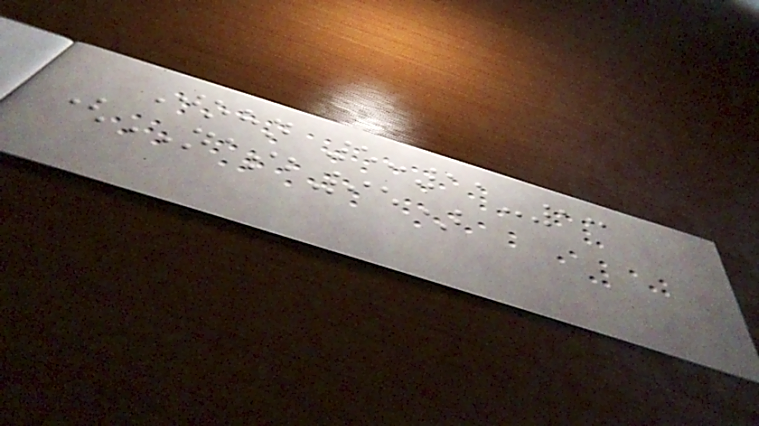John 5:11-13
(NASB95)
